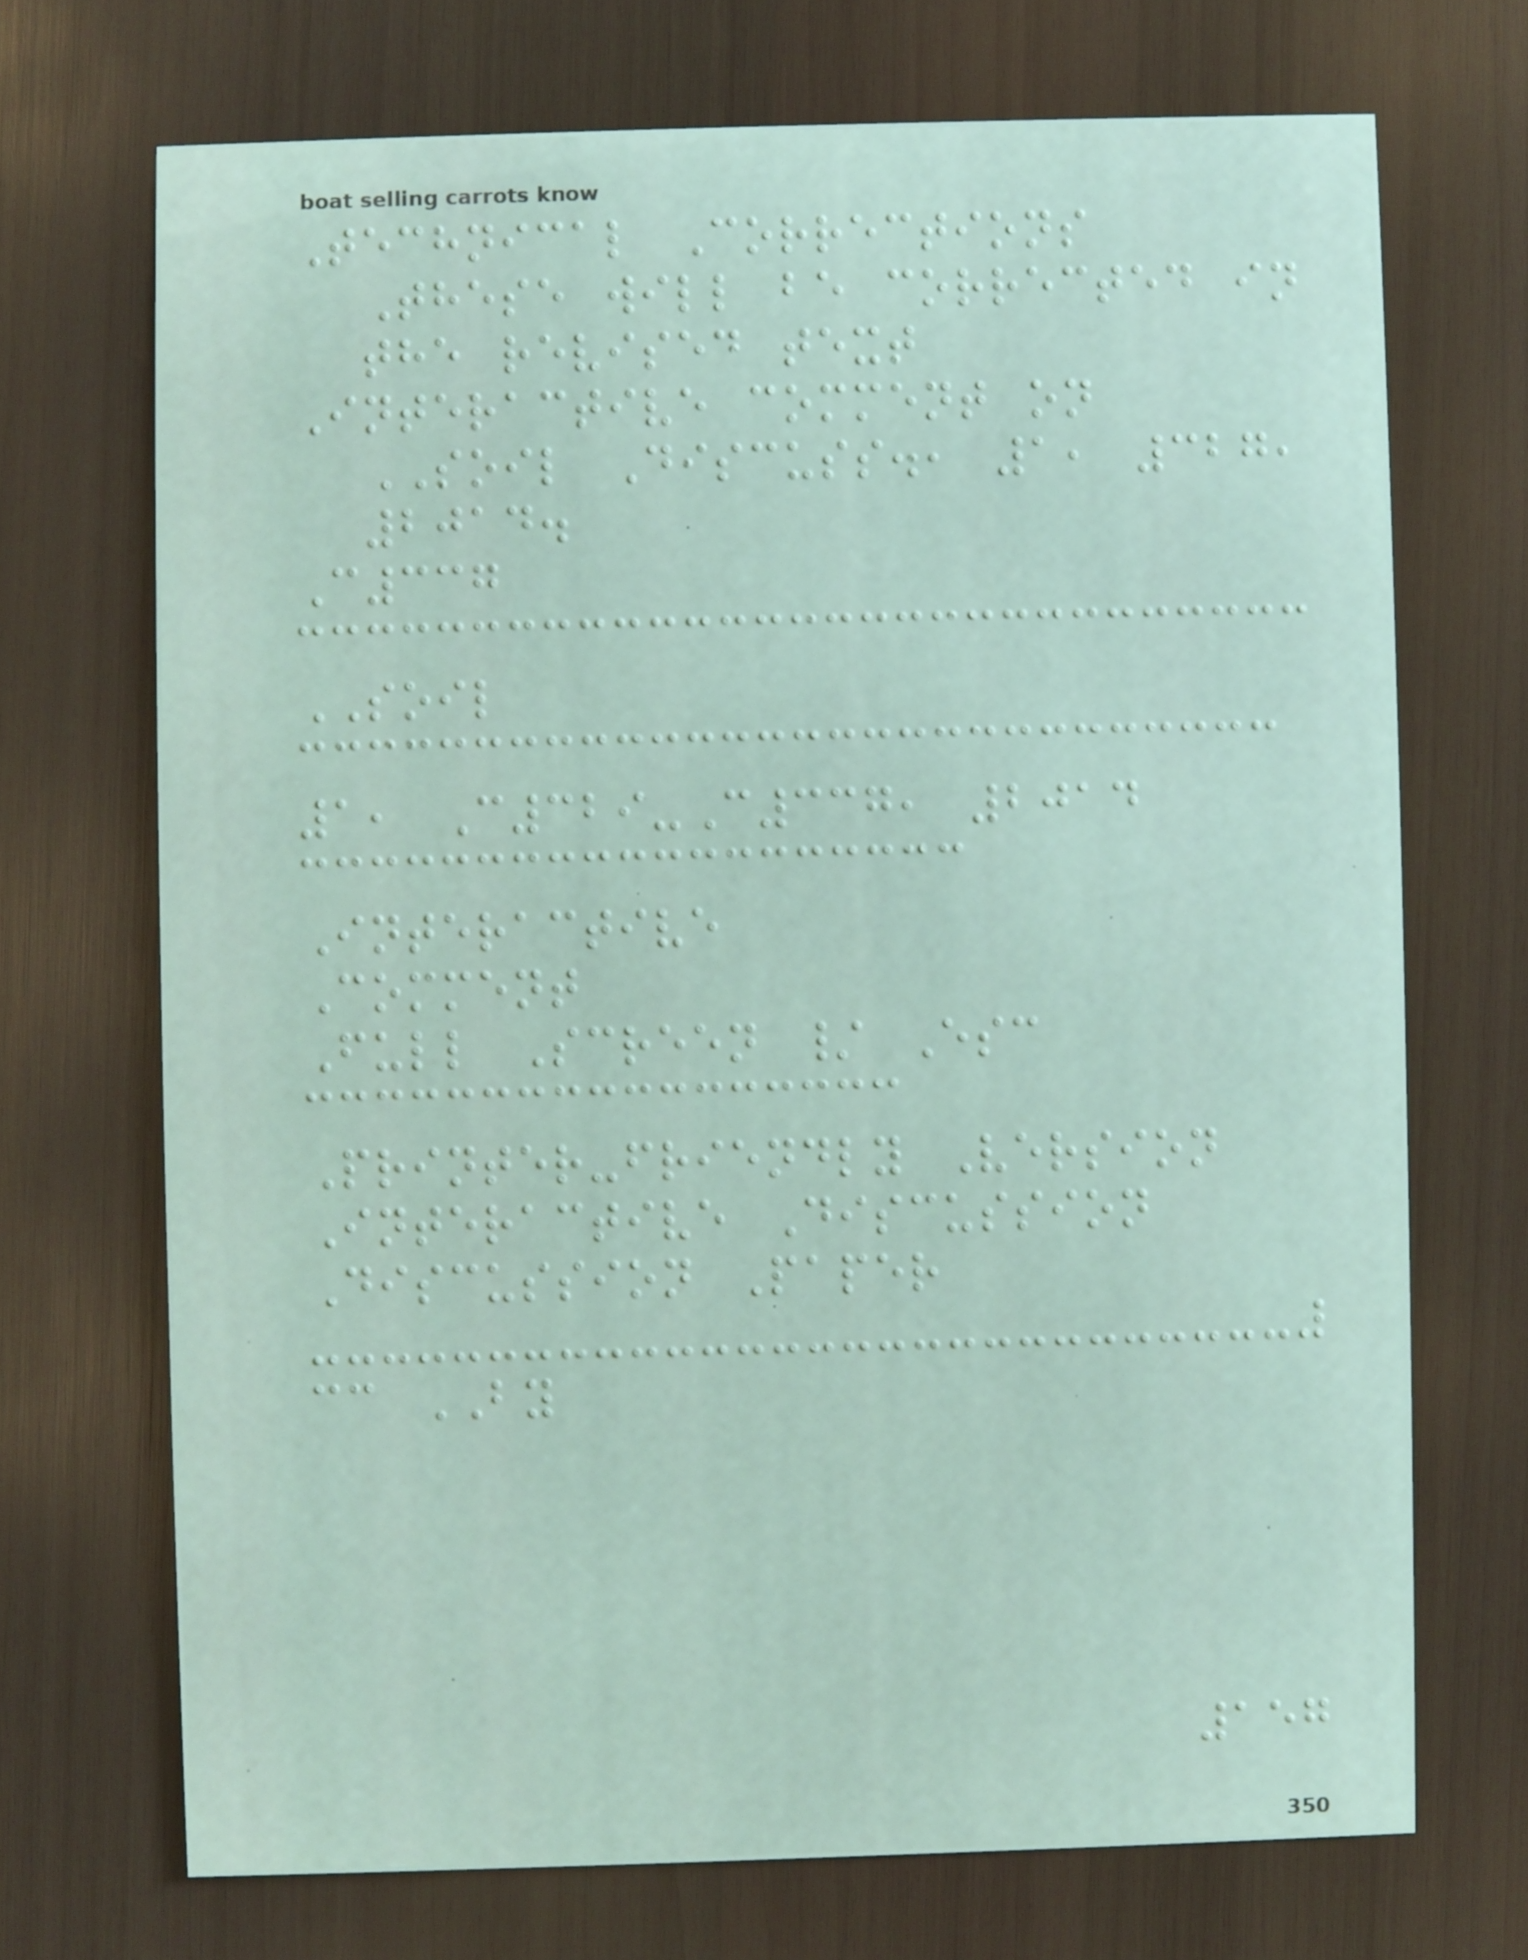Technical Corrections
These will be corrected in
the revised text
Interactive comment on
SOIL Discuss., 1, 327,
2014.
C337
SOIL
1, C329-C337, 2014
Interactive
Comment
Full Screen / Esc
Printer-friendly Version
Interactive Discussion
Discussion Paper
cc BY
157
